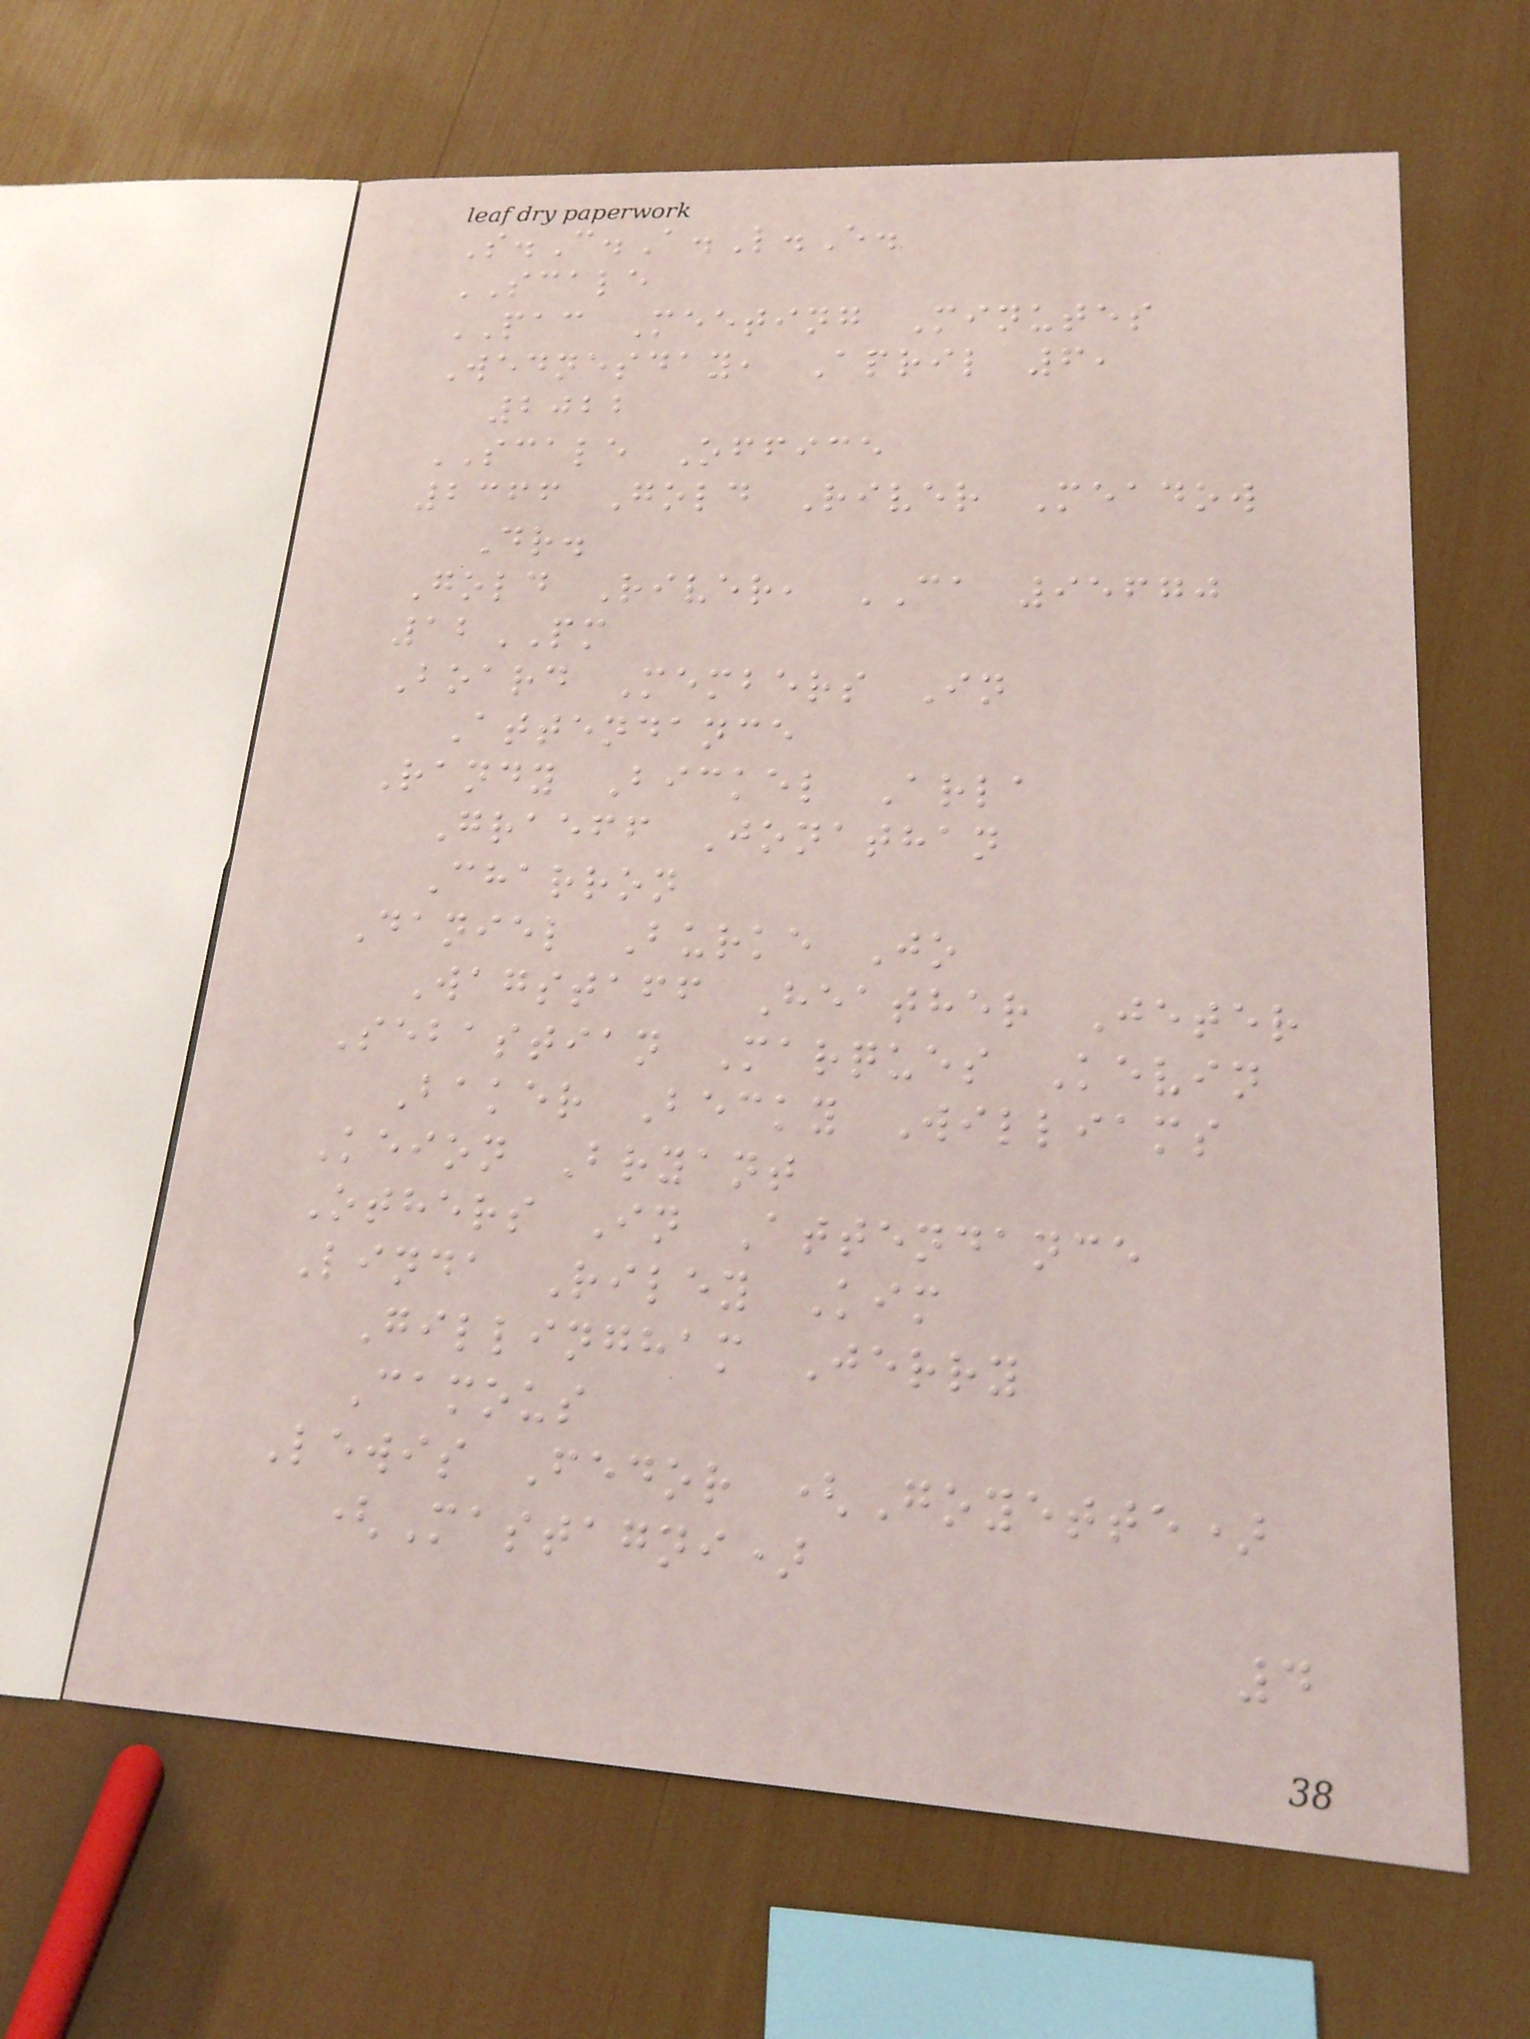S.C.A.L.E.
SCALE
PAC Meeting Minutes
Wednesday, April 6,
2022
SCALE Office
2366 Gold River Meadow
Dr.
Gold River, CA 95670
12PM
Board Members In
Attendance
Randy Bickel Arla
Graeff Jonathan
Charron
Daniel Burke Jo
Wagstaff Heather Jeter
Sebastian Marques Kevin
Baker Becky Williams
Keion Bryant
Others In Attendance
Linda Riley Kim
Gillingham Jerry
Camous
Lewis Fedor (Goyette)
(Mastagni)
4
